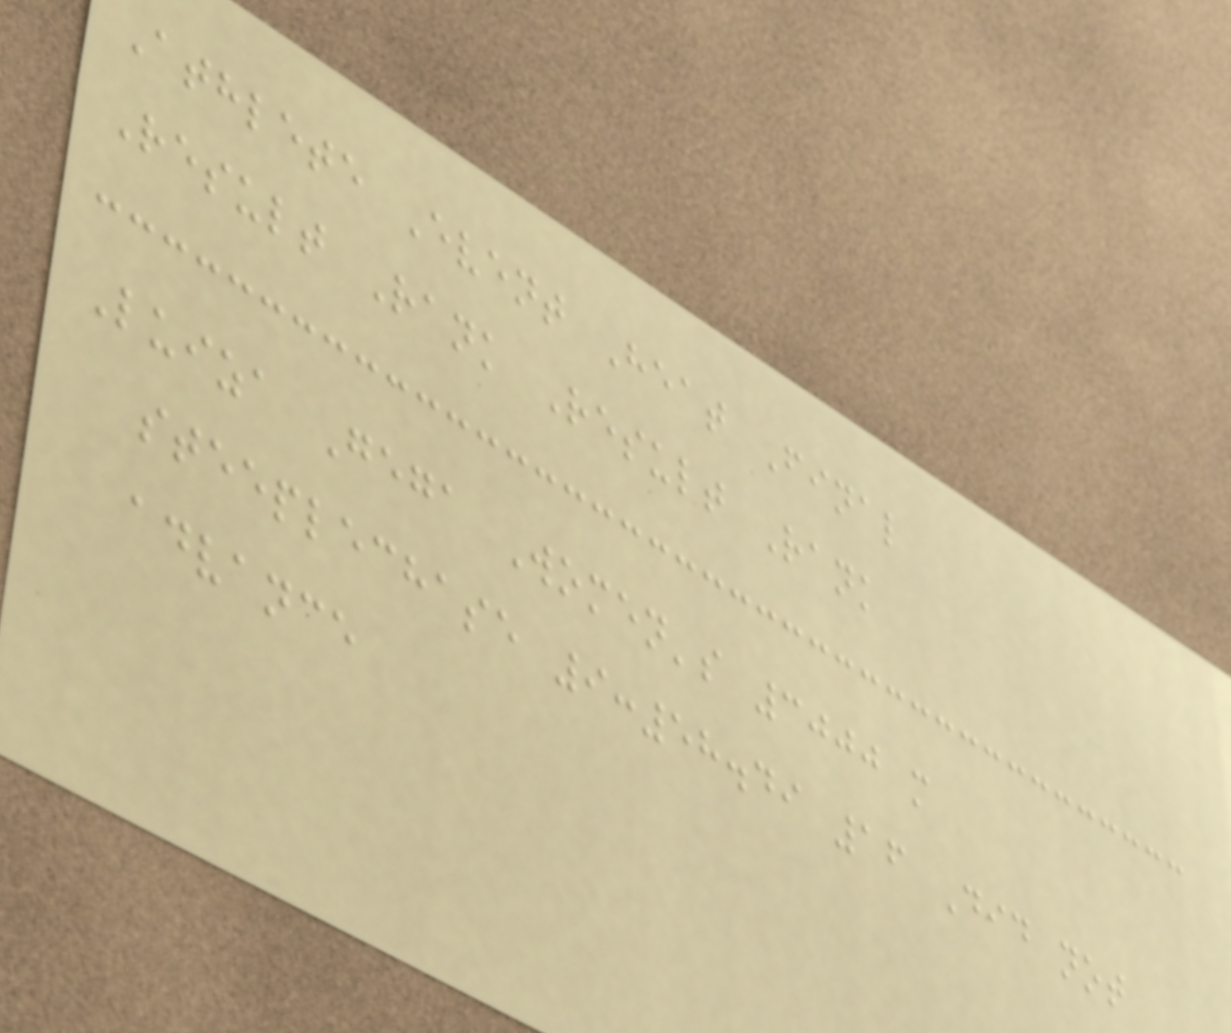Athlete Event Heat Final
Result Rank Result Rank
Luiza Gega Women's 3000 m
steeplechase 9:58.49 16 Did not
advance
